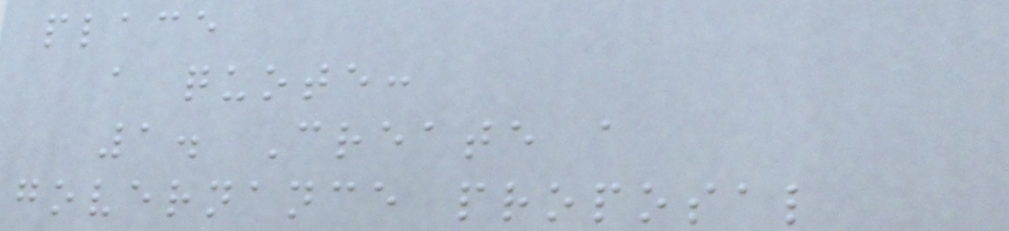place
a quote:
1. Create a
governance proposal
